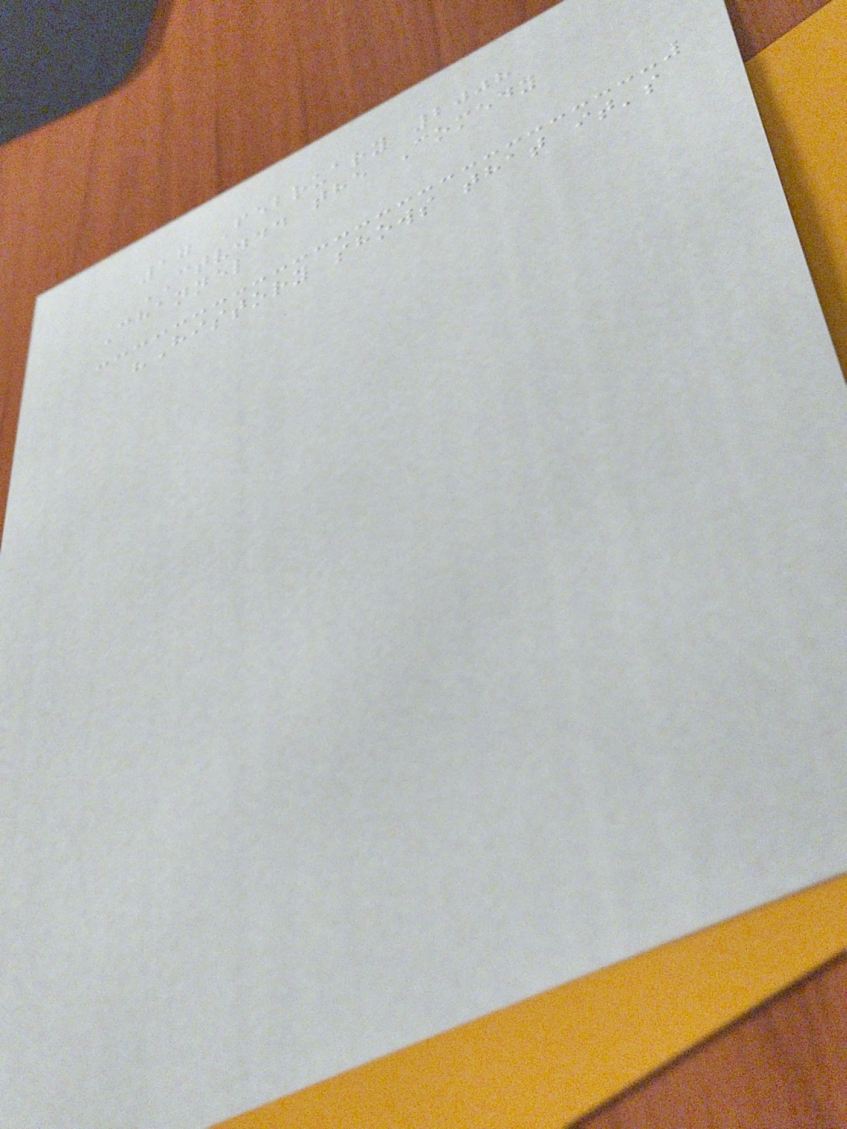17 February 2008
CTV... the Comedy
Channel
"History shows that it's
